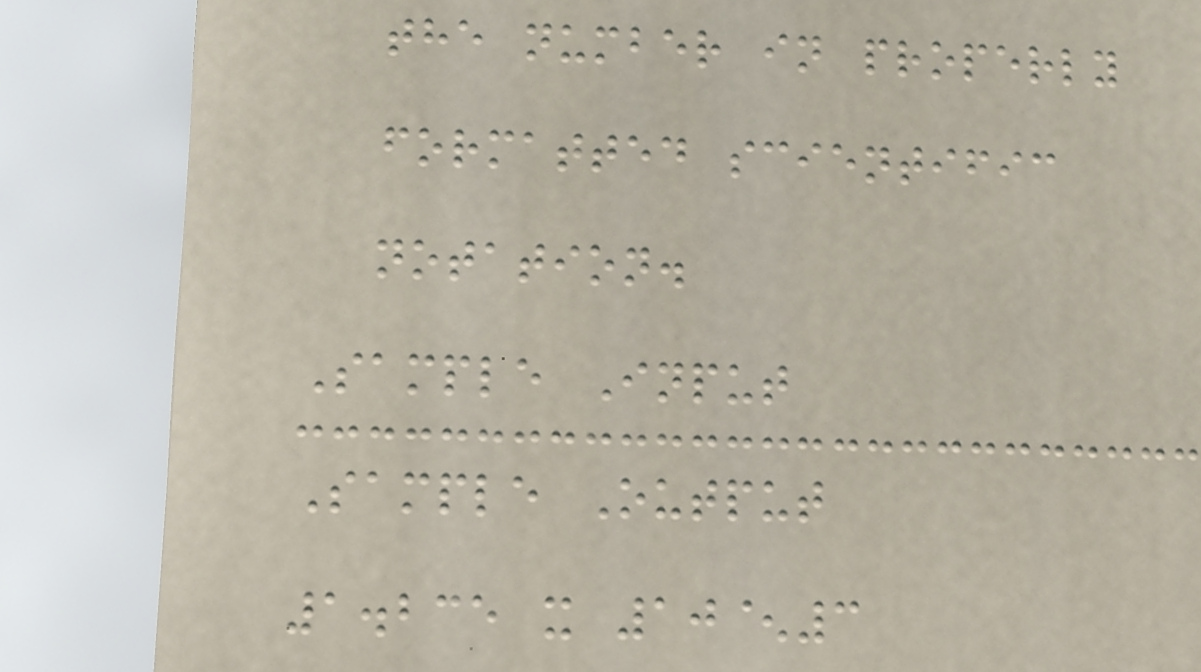the number in properly
formatted scientific
notation.
Sample Input
Sample Output
1.235 x 10^3
